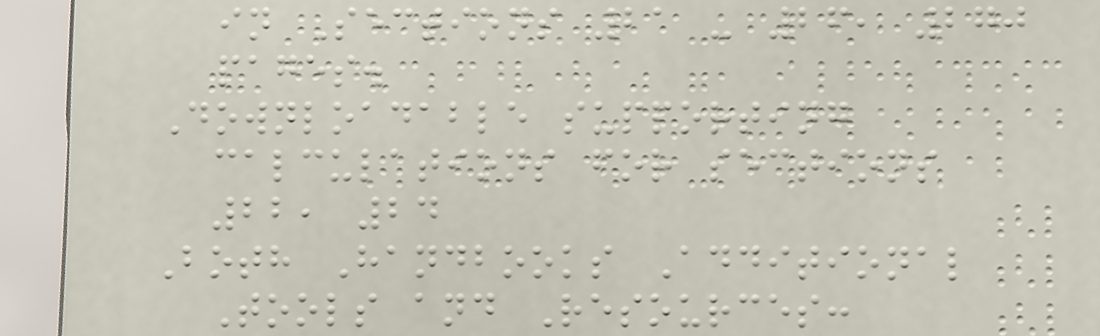in Sections 21 - 26, 270
pages.
Downloadable supporting
calculations for sections
22, 24
Both Handbooks Additional
Tools and Resources:
